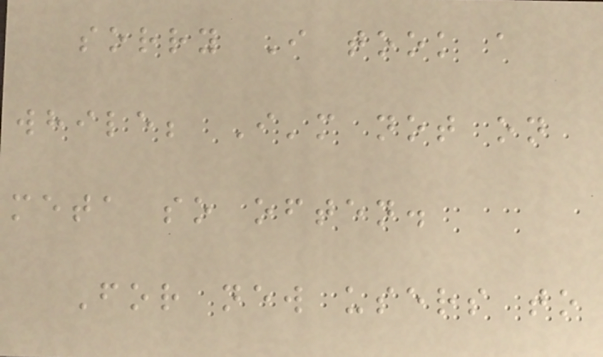sorry I took a
while; I'm not on
meta so often.
For new users to
